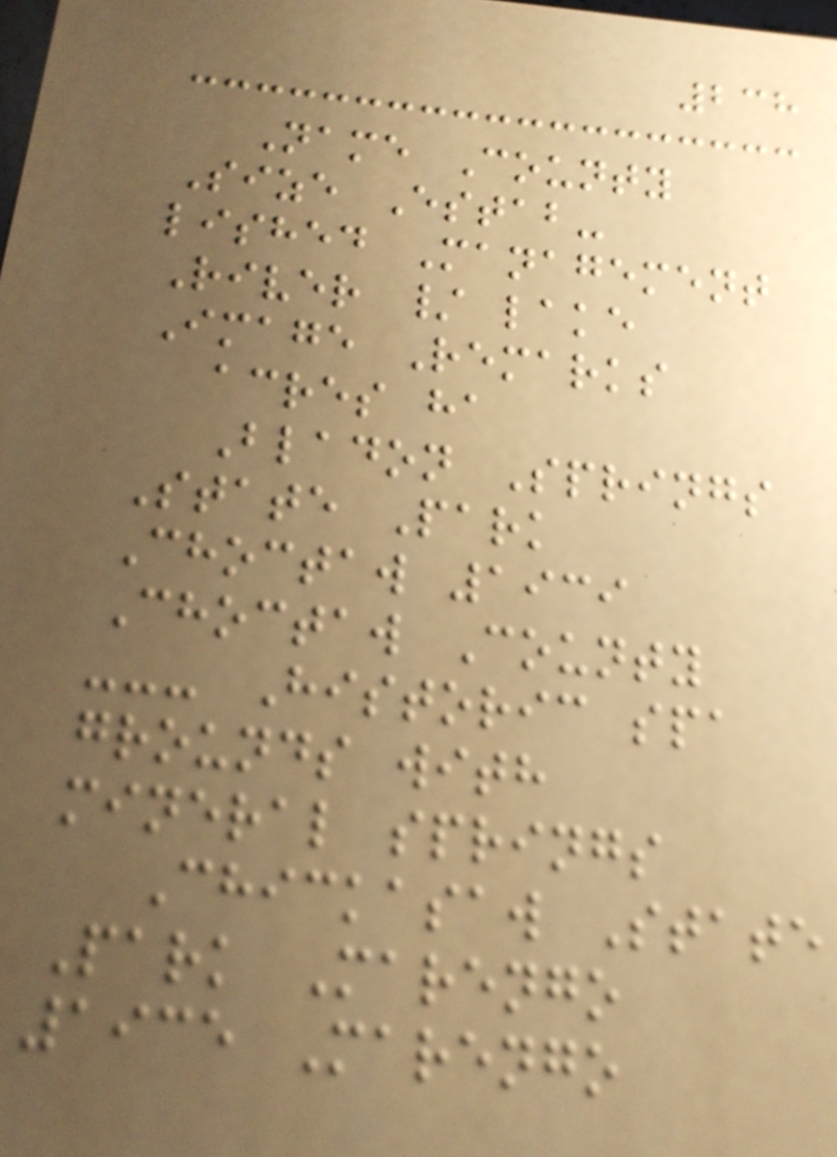238
Name County
Size Estab-
lished Management
River / lake
Image Remarks
acres ha
Bladon Springs
State Park
Choctaw 1939
Choctaw County
--- Historic spa
grounds with
mineral springs
Chickasaw State
Park Marengo
1935 Marengo
